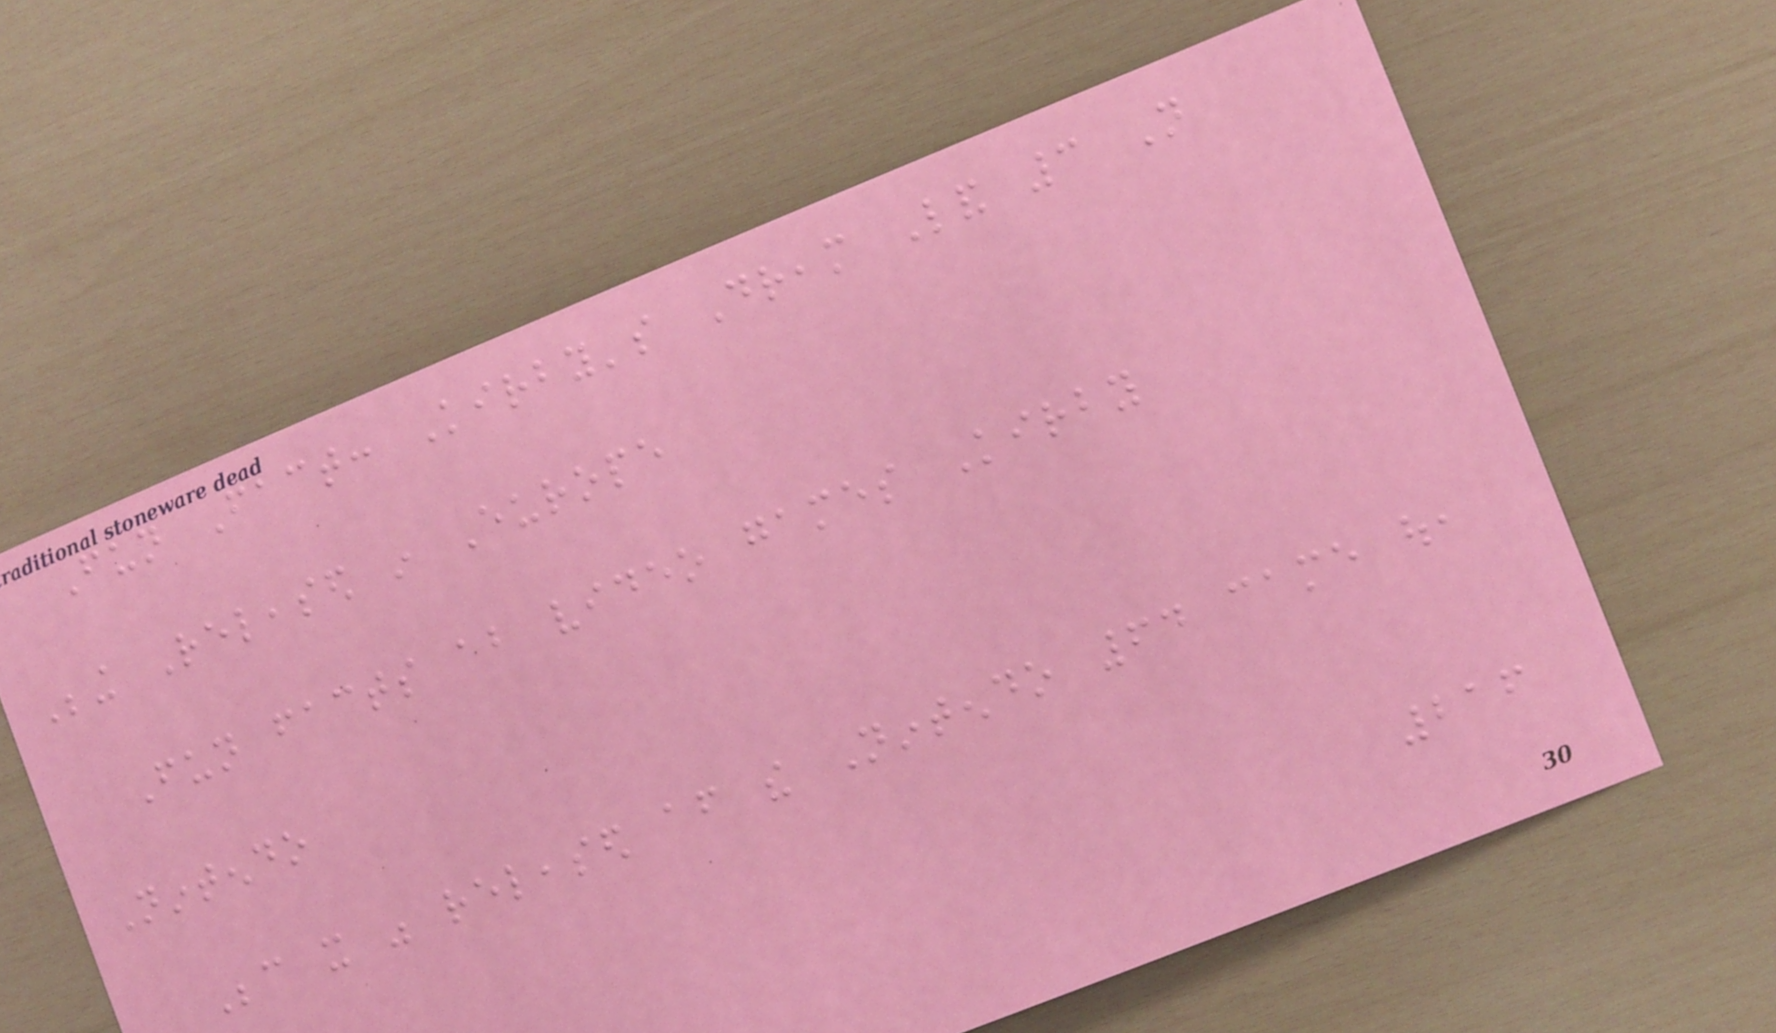Fun Fact: Kirby's Dream Land 3 Not
Being Released in Europe
Fun facts about video games Kirby
Nintendo
Because it was released after the Nintendo 64 came out,
216
